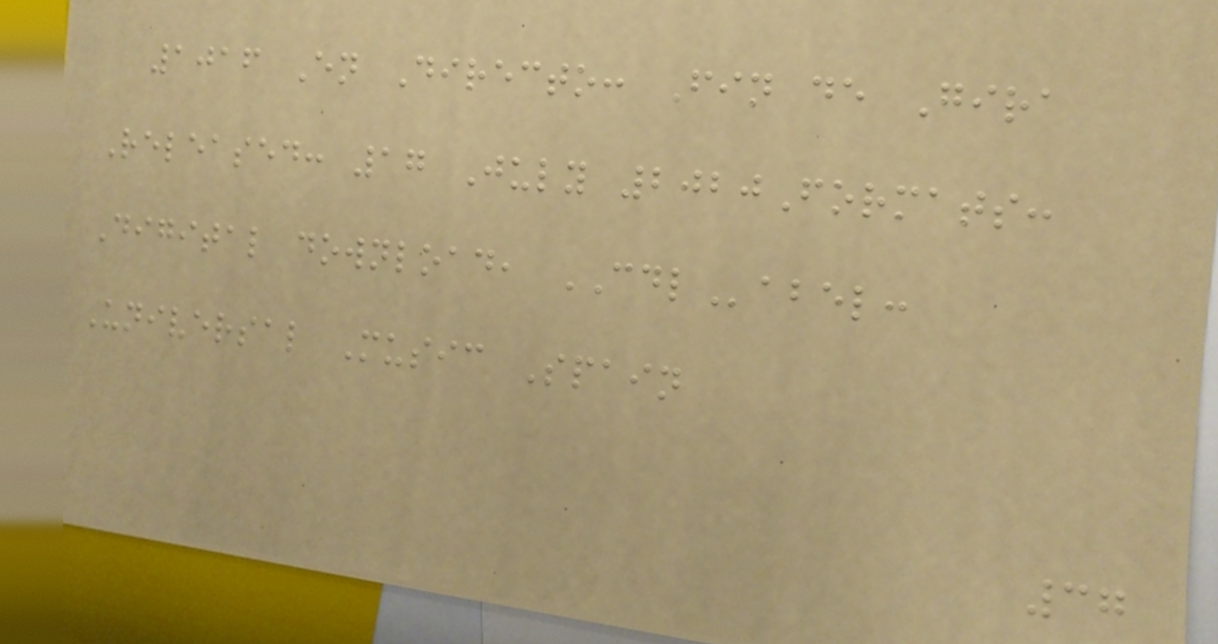1016 En Directo: Fin de Gira
Released: 17 July 2020Formats:
Digital download, CDLabel:
Universal Music Spain
37
